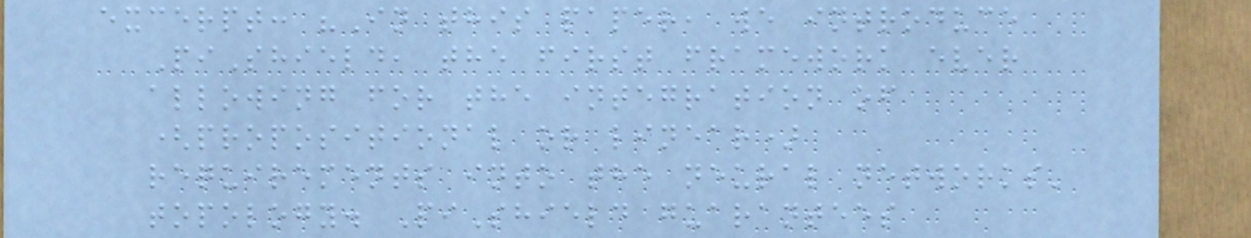excerpt: "In this paper, we introduce
PiShield, the first framework ever
allowing for the integration of
(propositional or linear)
requirements into the neural networks'
topology. PiShield guarantees
